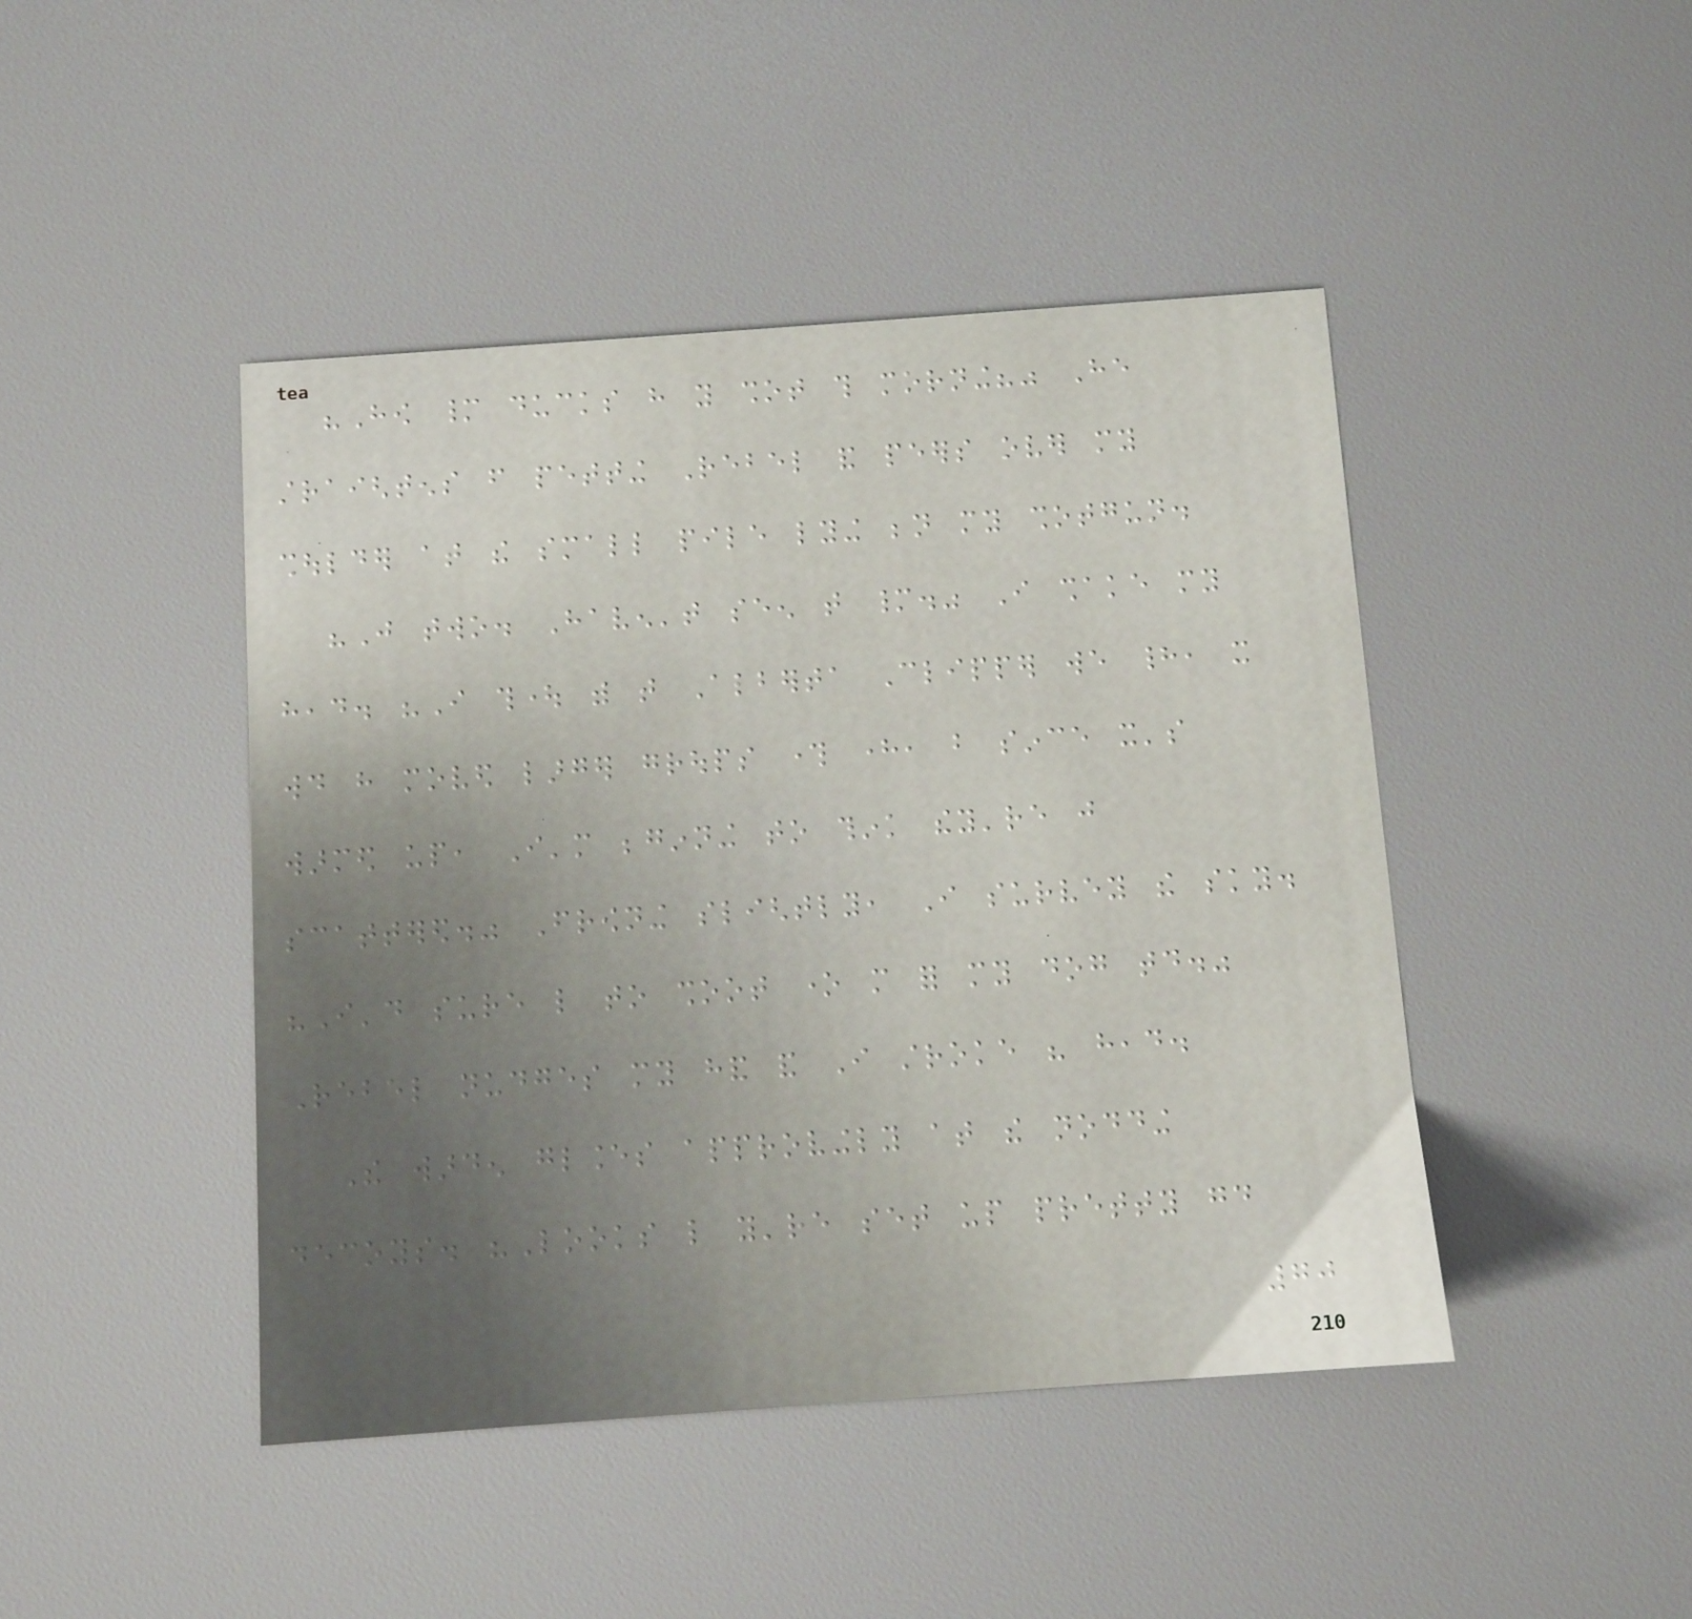"How many ducks have you shot this morning?" He
straightens from petting Rebel and peers over my
shoulder at the small pile lying beneath my shotgun.
"Just two. Haven't seen that many." I shake my
head. "I thought with that Alberta Clipper we had, it
would have moved larger groups through here, but since it's
warmed up, I'm beginning to think they're just
scattered." Frowning slightly, I survey the sky.
"I'd sure like to shoot one more for my dog today."
Rebel nudges my hand and I stroke his head.
The warden glances approvingly at the nodding
decoys. "Looks like you're set up pretty good
70
